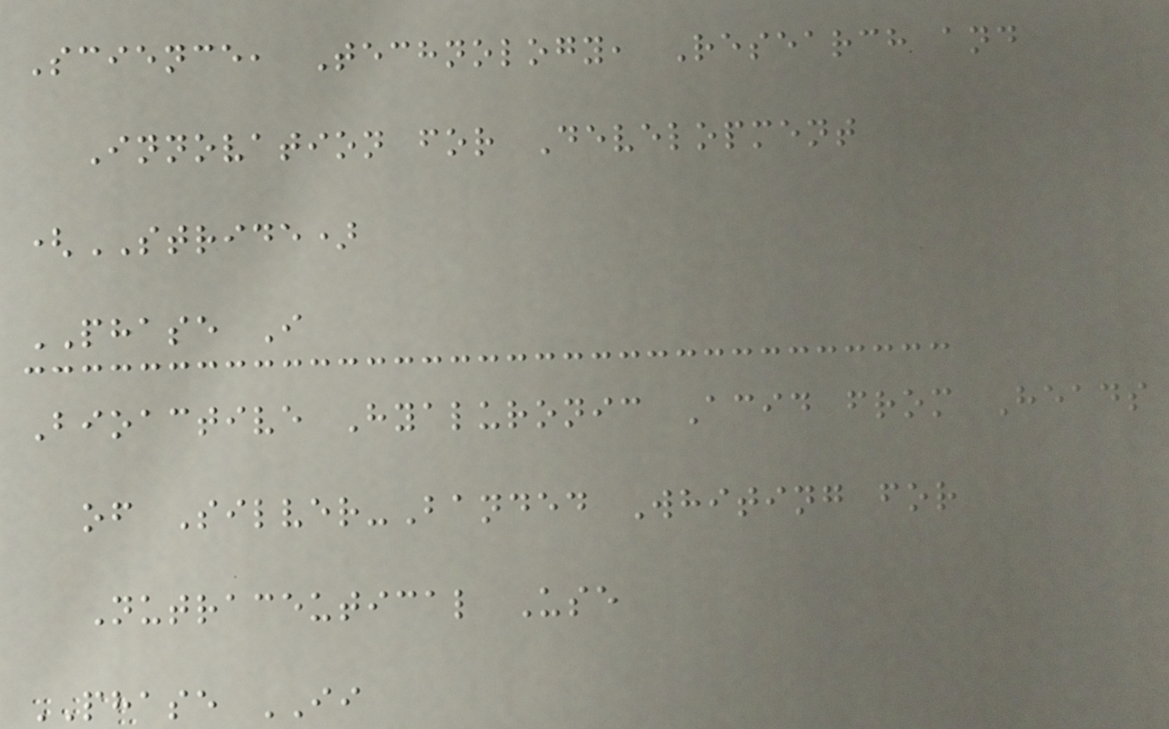Science, Technology, Research and
Innovation for Development
(STRIDE)
PHASE I
Bioactive Hyaluronic Acid from Heads
of Silver-Banded Whiting for
Nutraceutical Use
PHASE II
